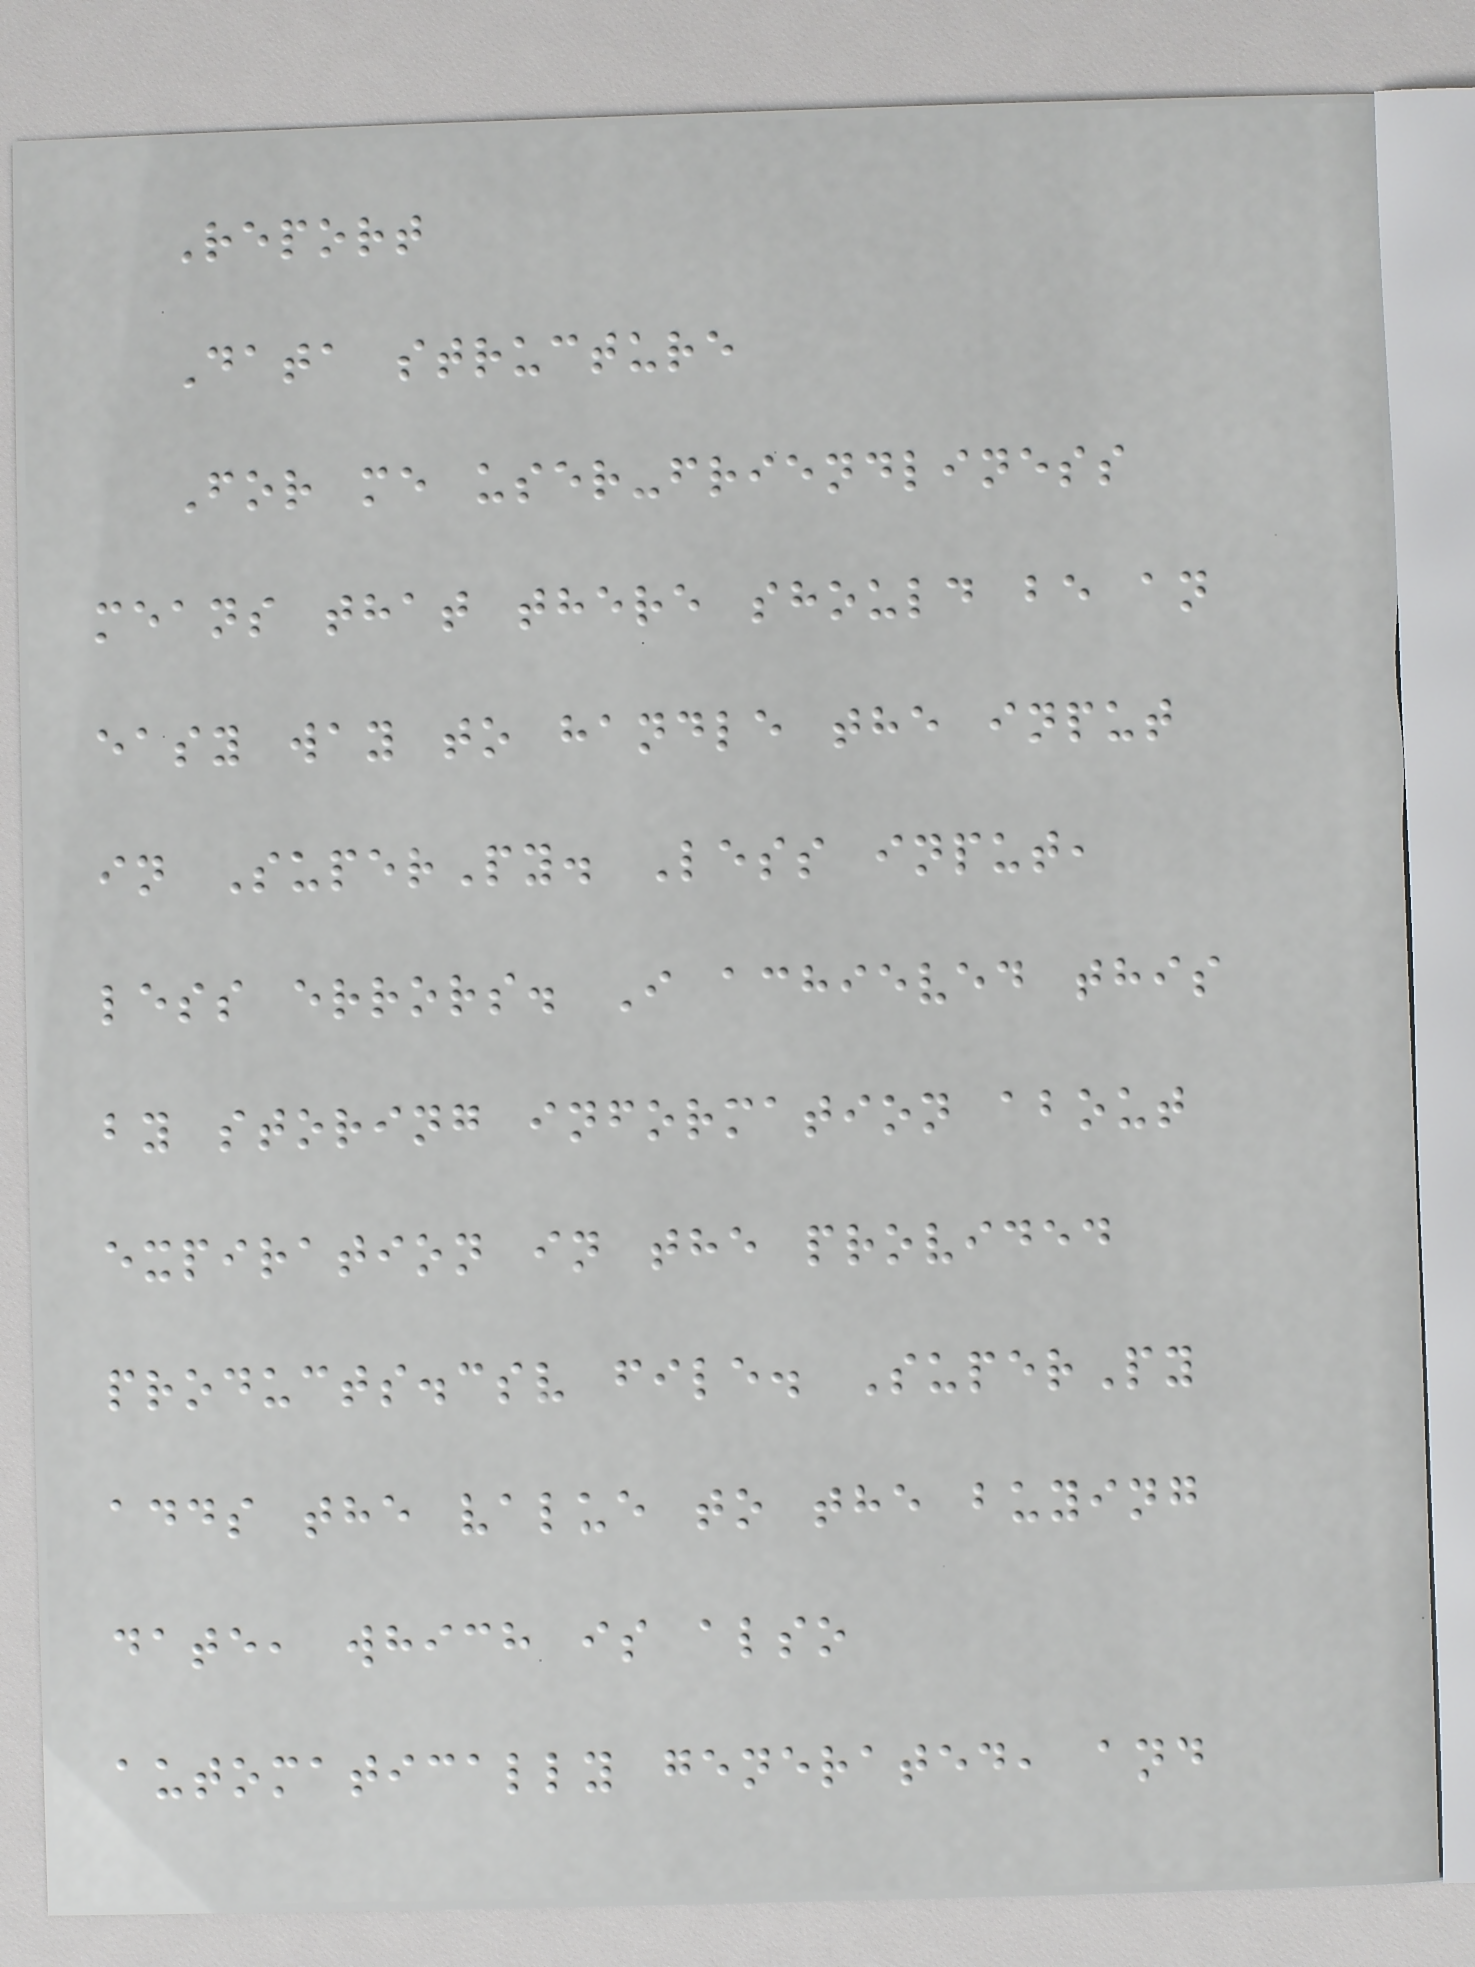Report
Data structure
For me user-friendliness
means that there should be an
easy way to handle the input
in SuperPy. Less input,
less errors. I achieved this
by storing information about
expiration in the provided
products.csv file. SuperPy
adds the value to the buying
date, which is also
automatically generated, and
